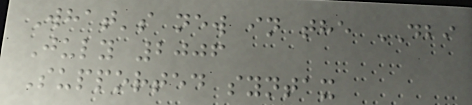What's new in the DBI
July 2006
Supported syntax
